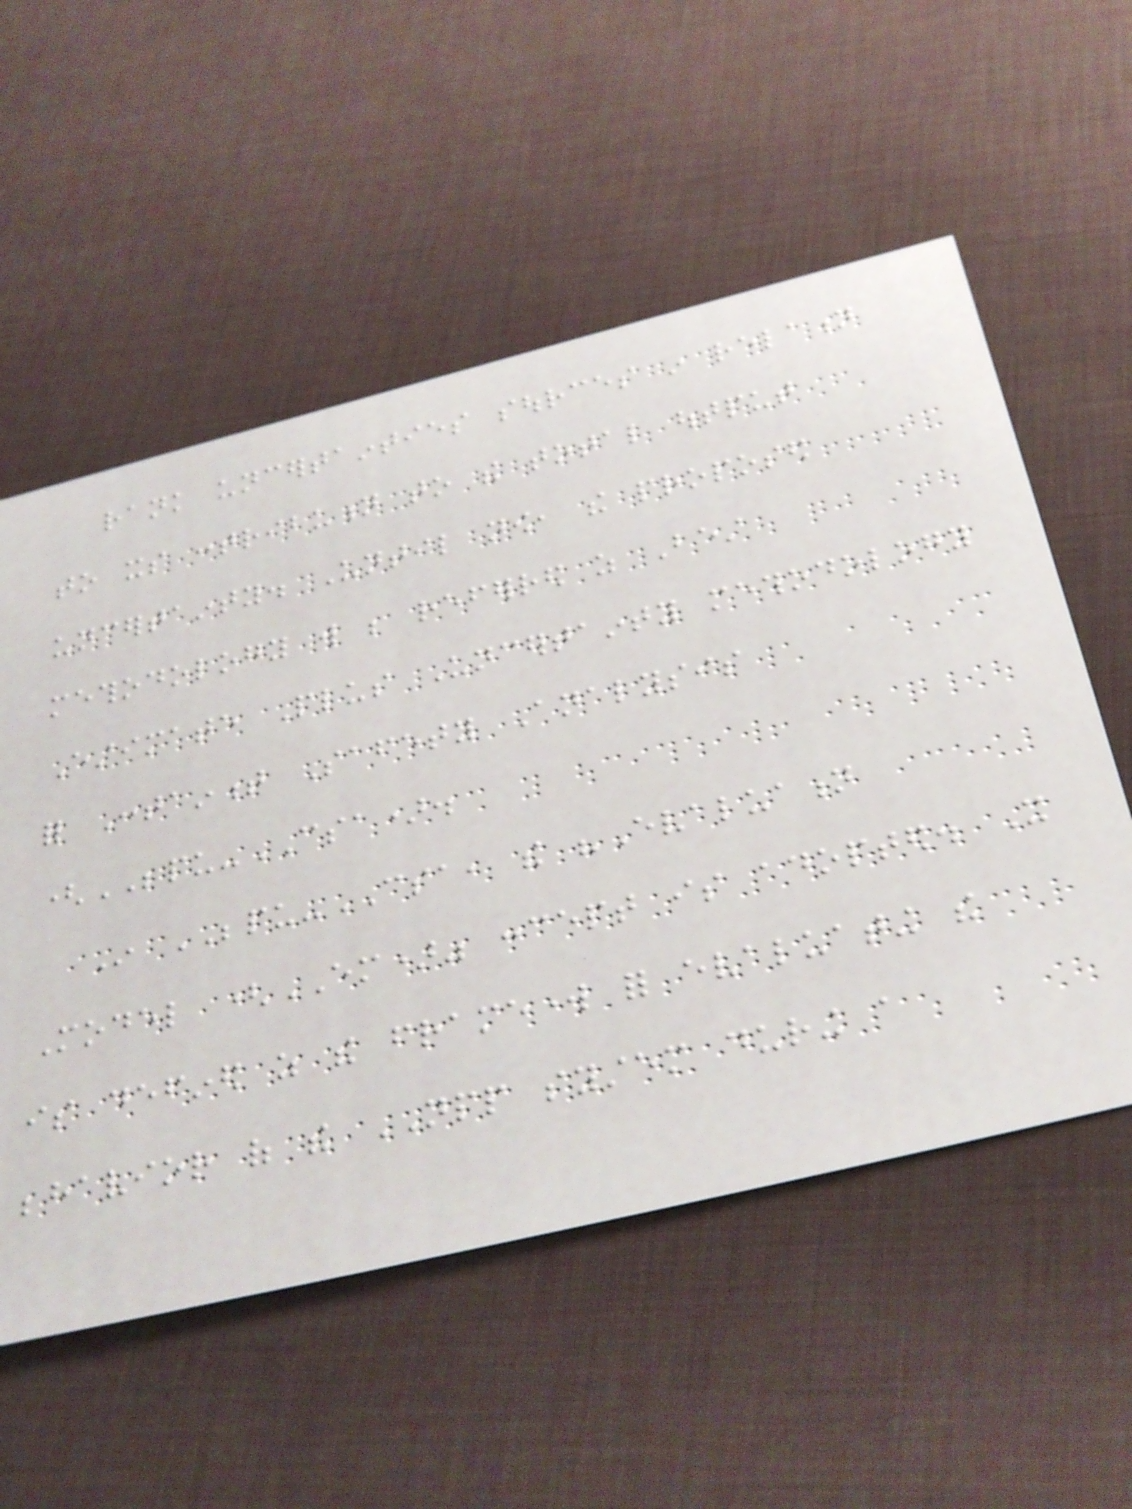rank uncertainties sources in relation
to its contribution to the total output
uncertainty. Until now, the proposed
methodology will be referred as Best
Estimate Plus Uncertainty methodology
for Containment Safety Analysis
(BEPU-CSA).
In BEPU-CSA, the "Evaluation
Model (EM)" concept is adopted. It
is defined as the framework for evaluating the
behavior of the NPP system during a
